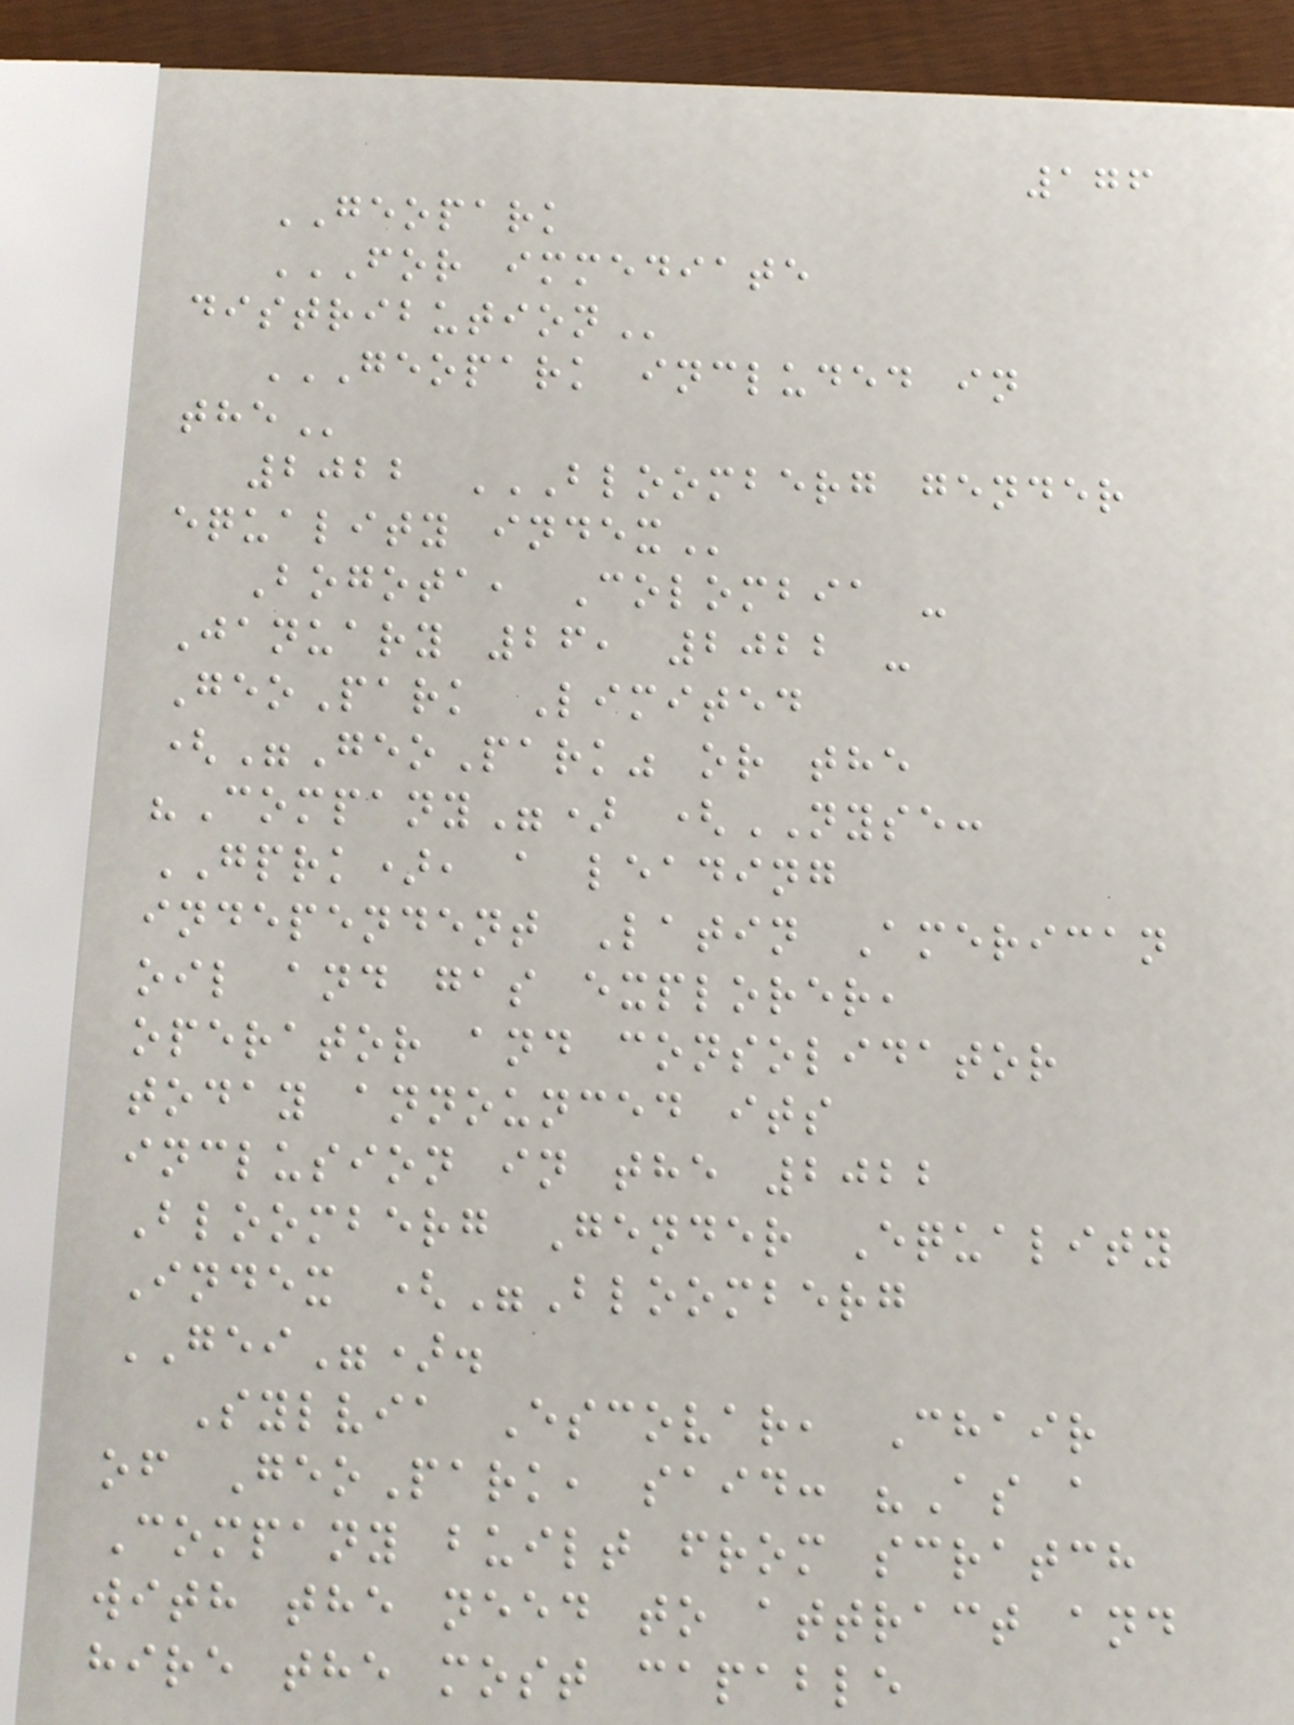176
GEOPARK
FOR IMMEDIATE
DISTRIBUTION
GEOPARK INCLUDED IN
THE
2022 BLOOMBERG GENDER
EQUALITY INDEX
Bogota, Colombia -
January 26, 2022 -
GeoPark Limited
("GeoPark" or the
"Company") (NYSE:
GPRK), a leading
independent Latin American
oil and gas explorer,
operator and consolidator
today announced its
inclusion in the 2022
Bloomberg Gender Equality
Index ("Bloomberg
GEI").
Sylvia Escovar, Chair
of GeoPark, said: "As a
Company built from scratch
with the need to attract and
hire the most capable
